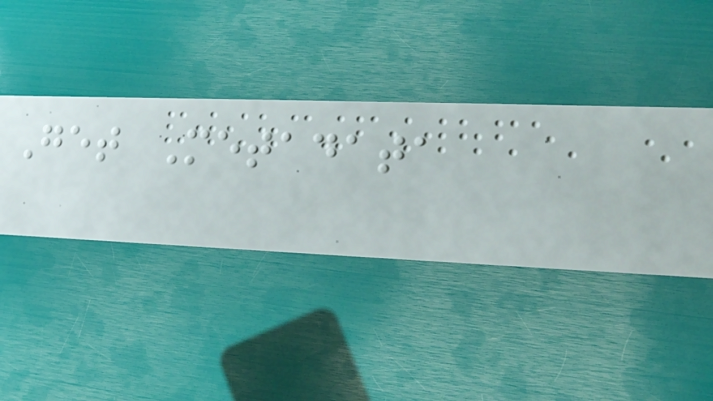Get Metadata
